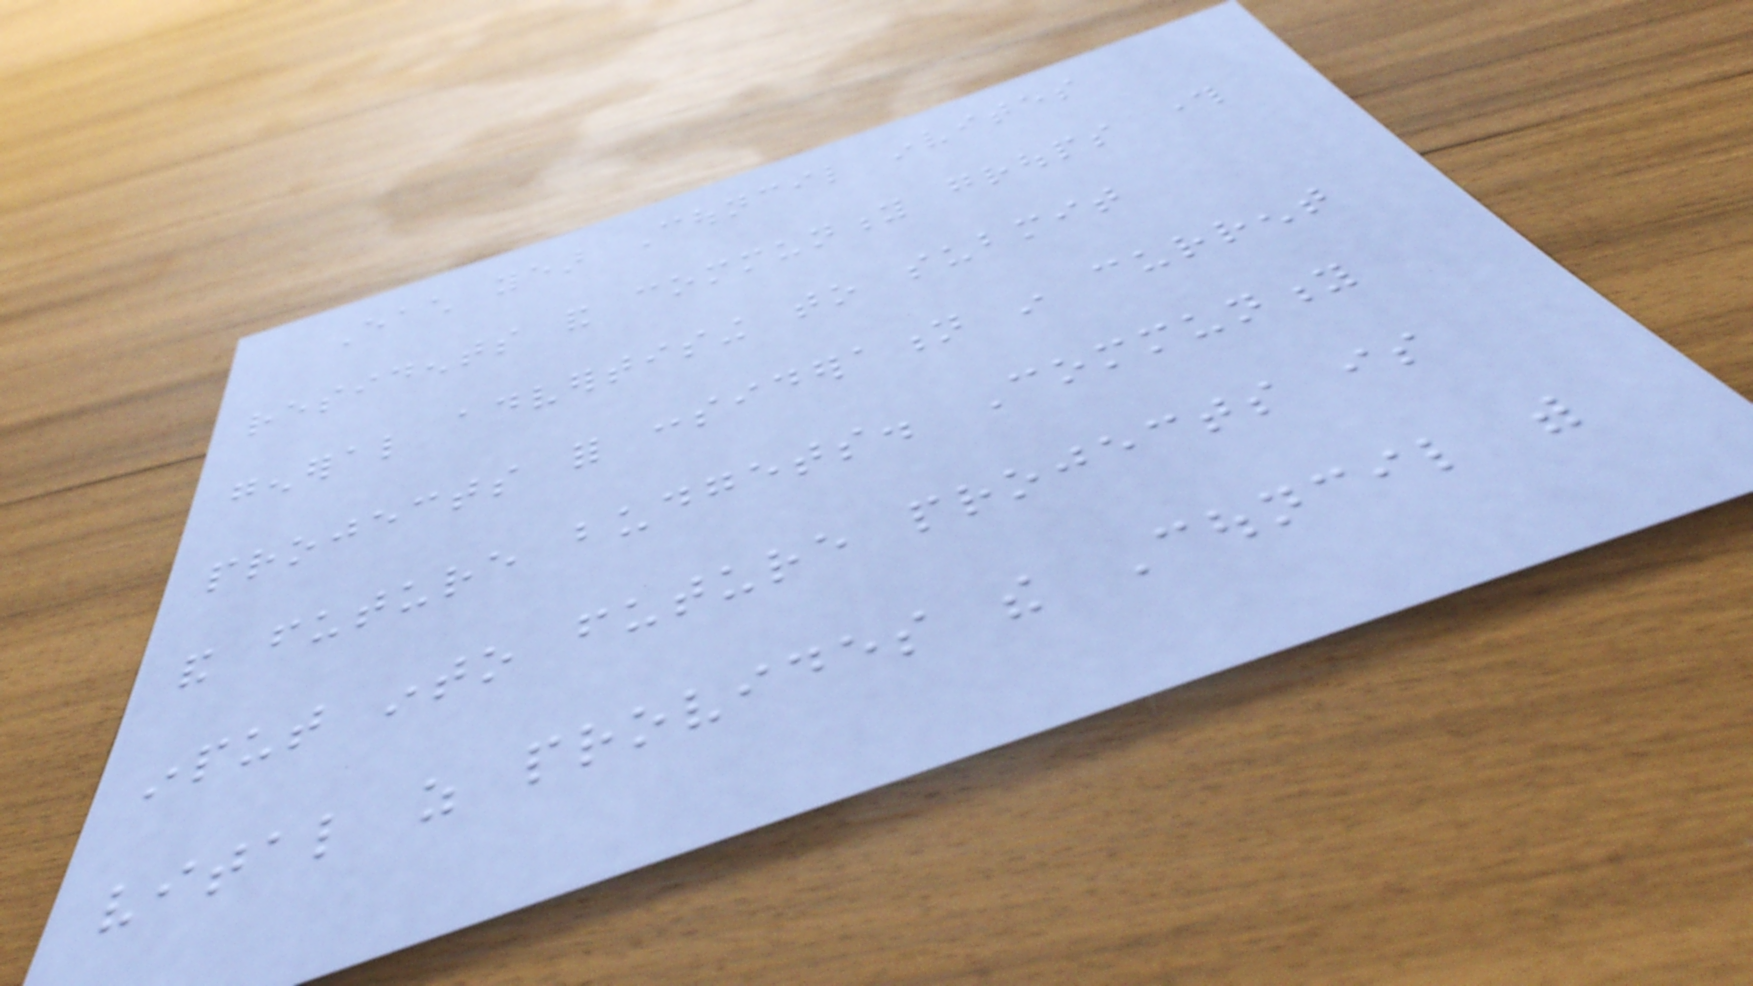Each year Council invites
residents and community groups through
general advertising to submit
projects for consideration in current
and future budgets. Community
input into future projects is
vital as provides the Council with
